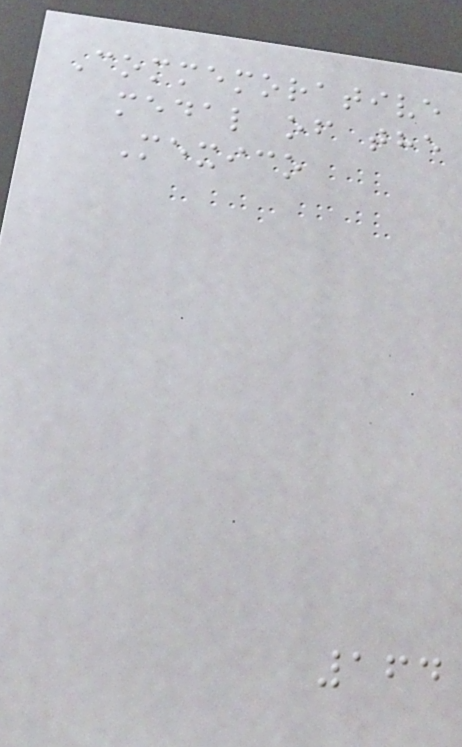Commemorative
medal of the
Mexico
164
